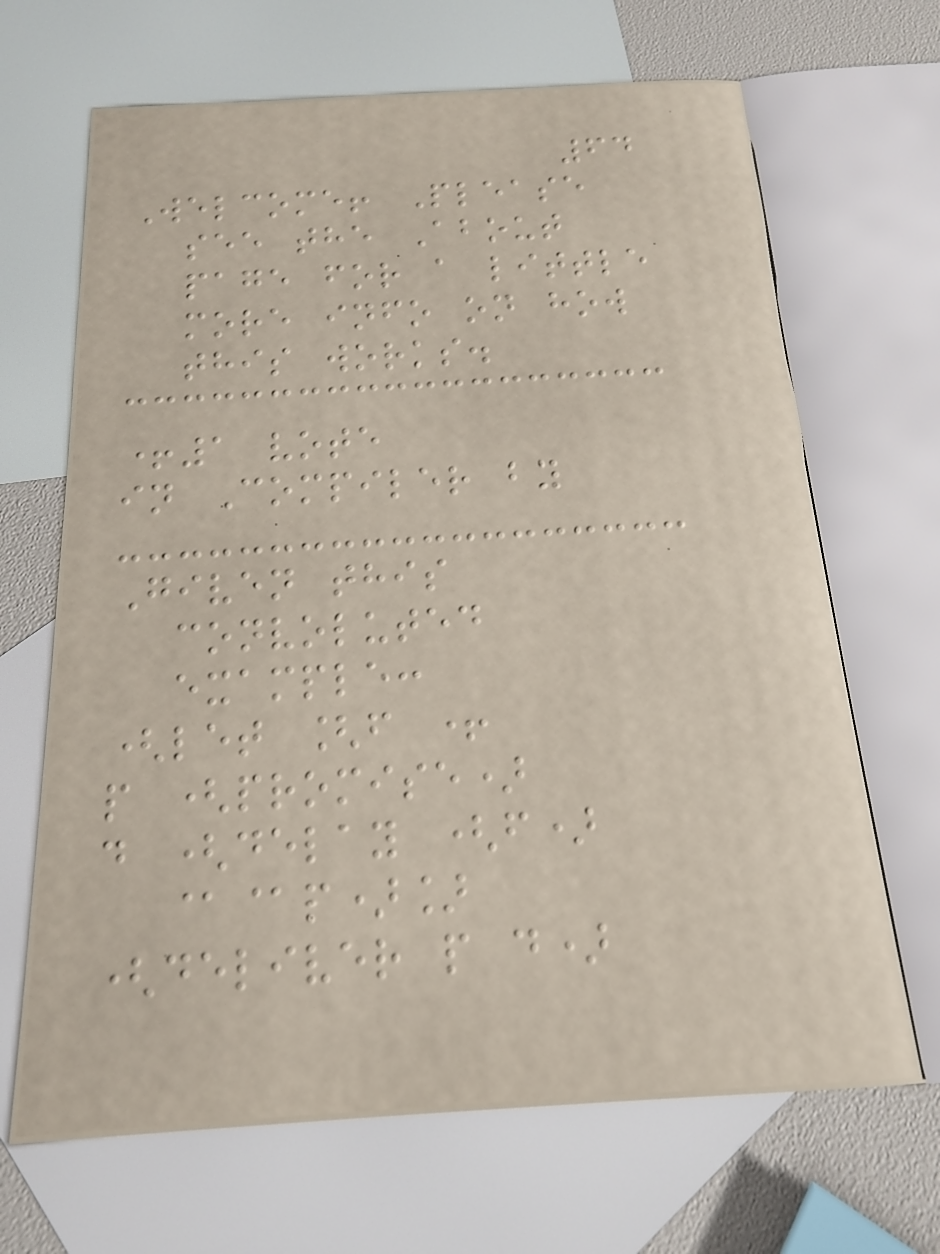64
Welcome! Please
see the About
page for a little
more info on how
this works.
+1 vote
in Compiler by
Given this
convoluted
example:
(let [f +
p (promise)
d (delay (f)
@@p)]
(deliver p d)
